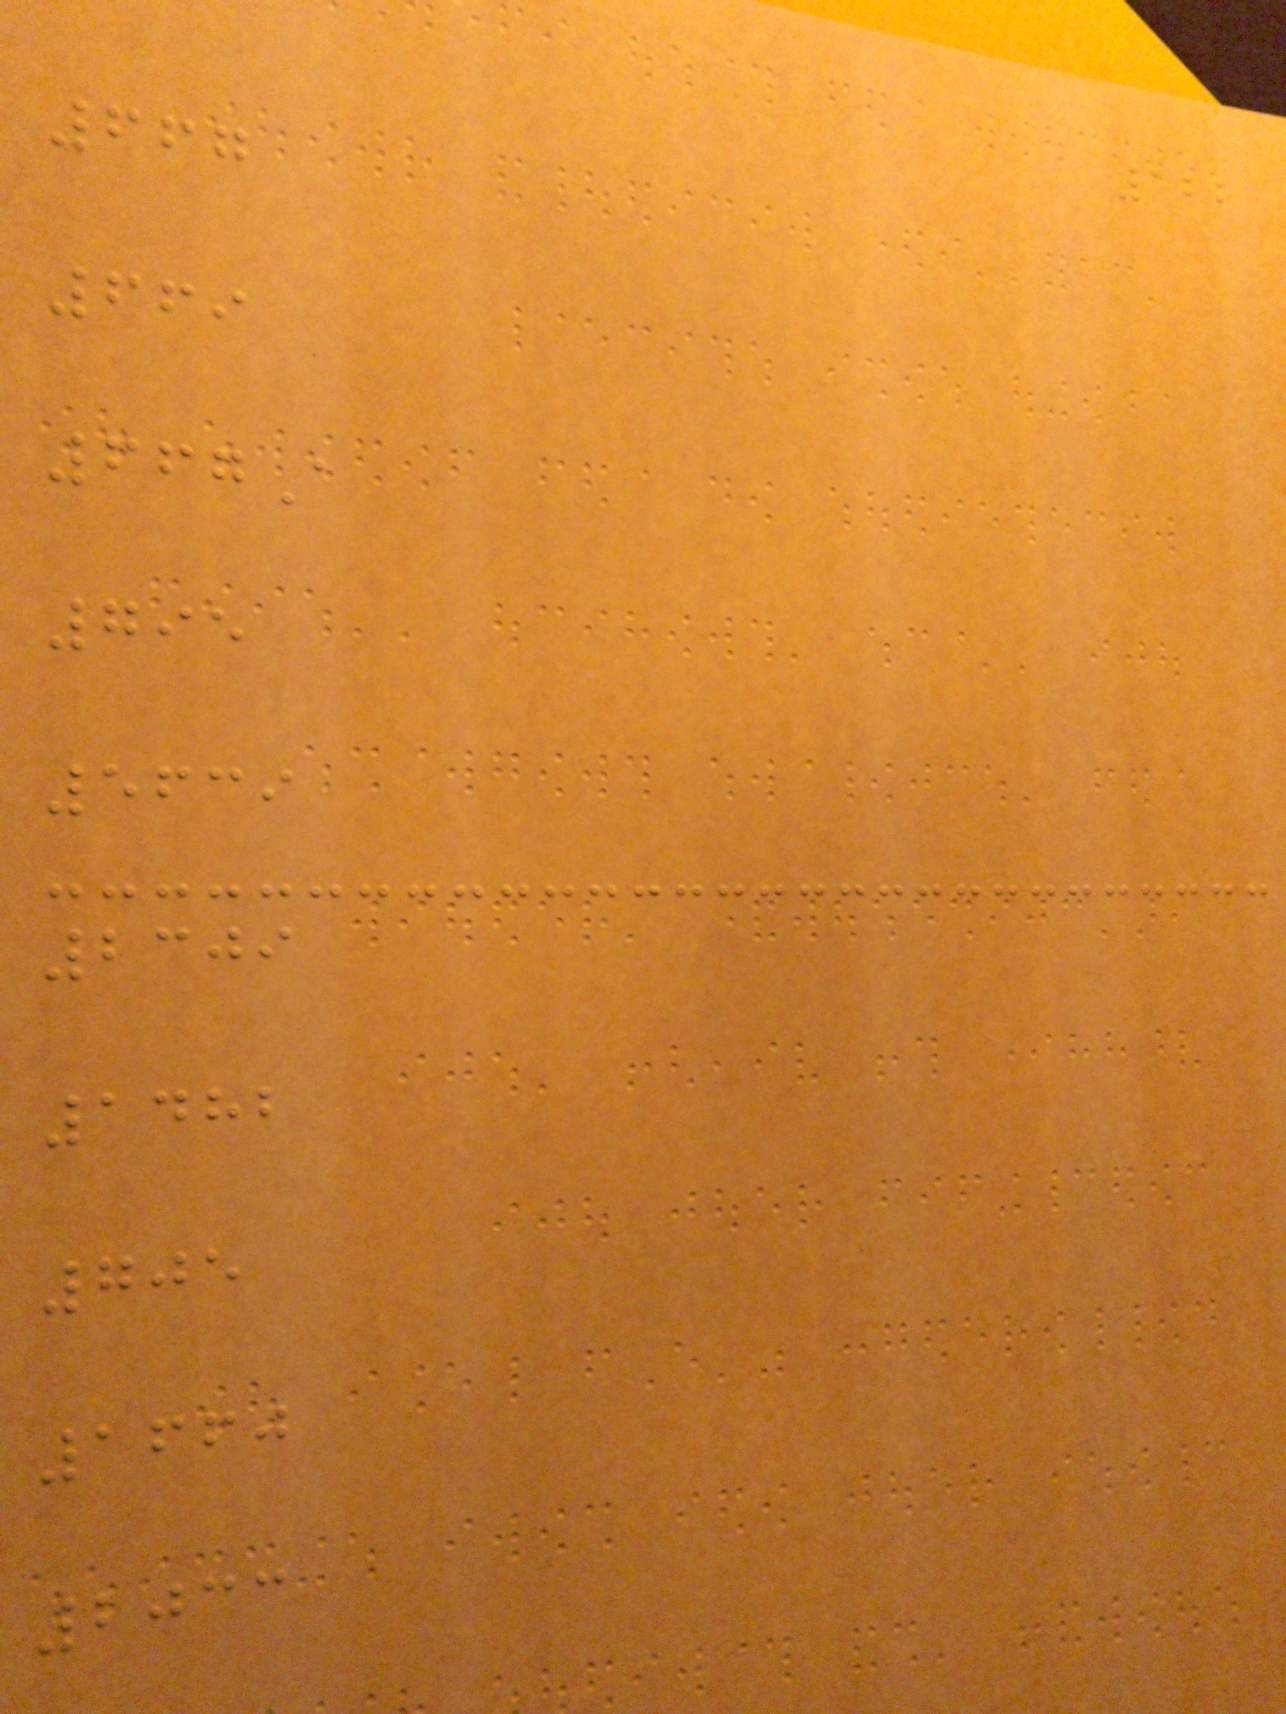122
667
669
667A
795
5639
2309
1482
705
1660
2033
